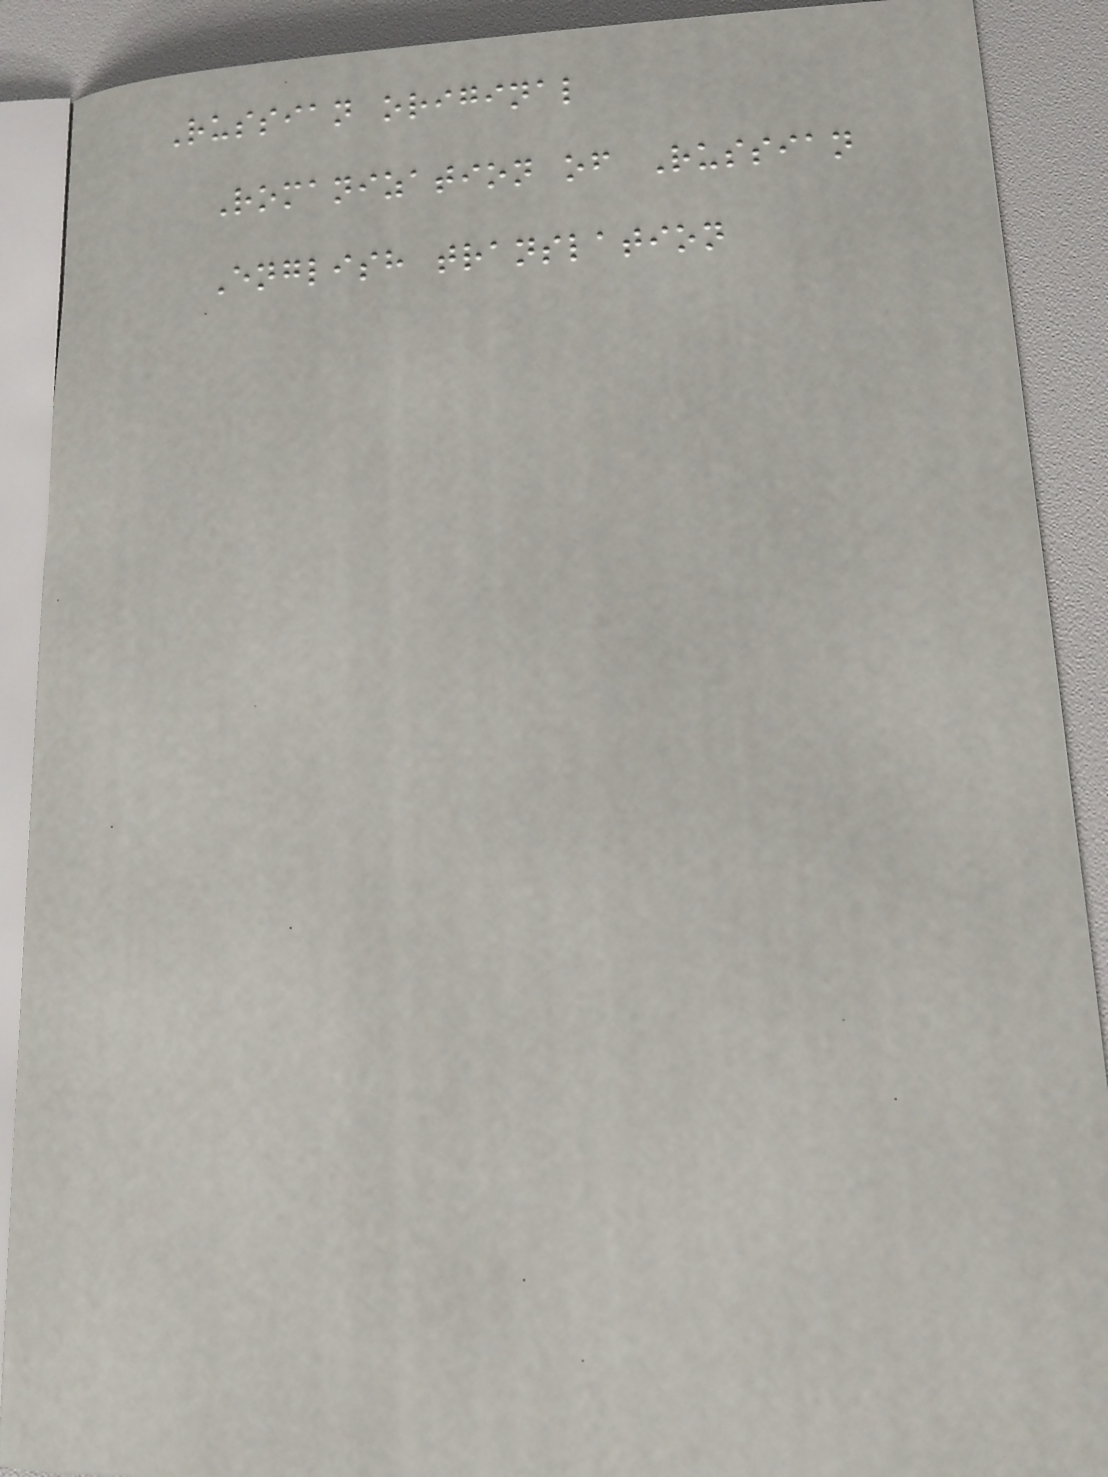Russian original
Romanization of Russian
English translation
